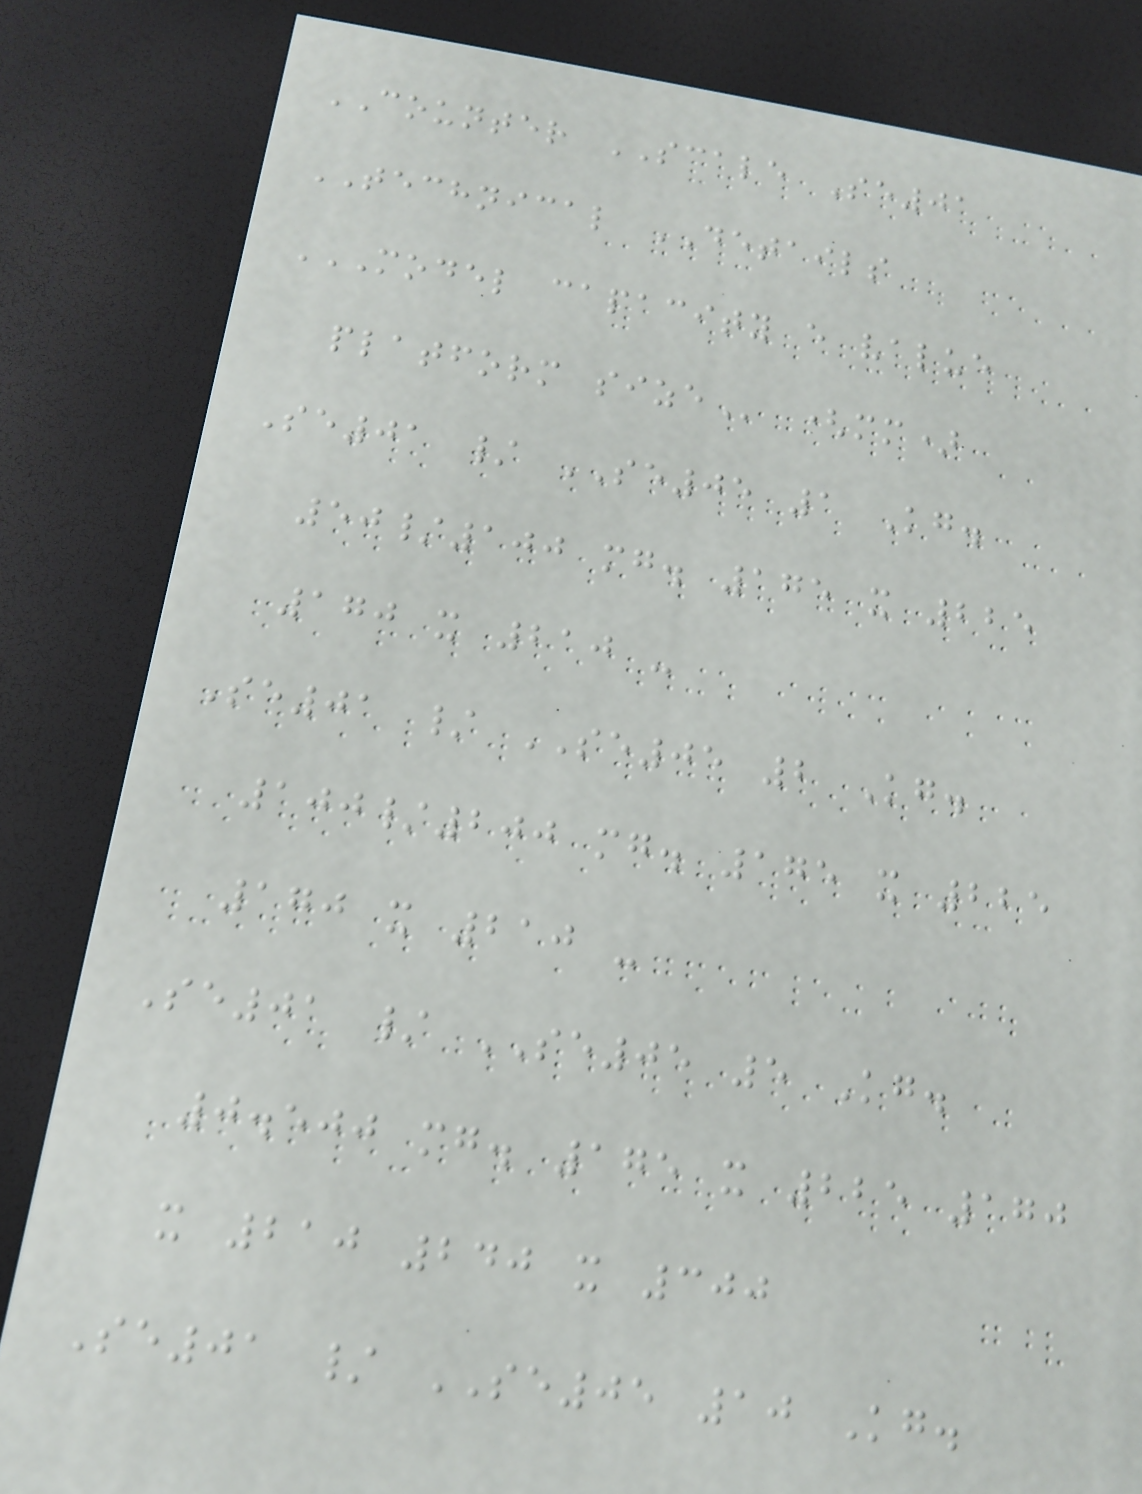COUNTER SCALE Se01
TECHNICAL DETAILS
MODEL CAPACITY E VALUE
PLATFORM SIZE (mm)
Se01 / SE05 1 Kg.
50/100 mg. 175 x 225
170 x 210 -
Se01 / SE05 2 Kg.
100/200 mg. 175 x 225
170 x 210 -
Se01 / SE05 5 Kg.
0.500 mg. 175 x 225 170
x 210 240 x 300
Se01 / SE05 10 Kg.
